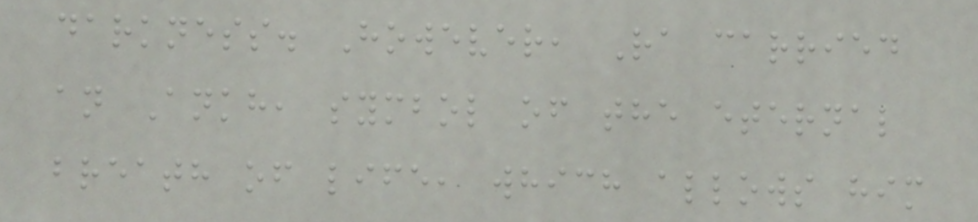darkness. However, Ra carried
an Ankh, symbol of the eternal
breath of life, which allows him
